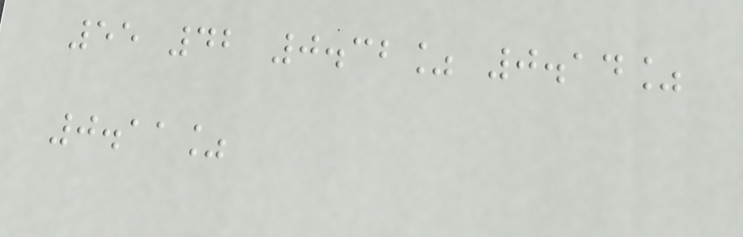55 42 0.32% 0.14%
0.11%
